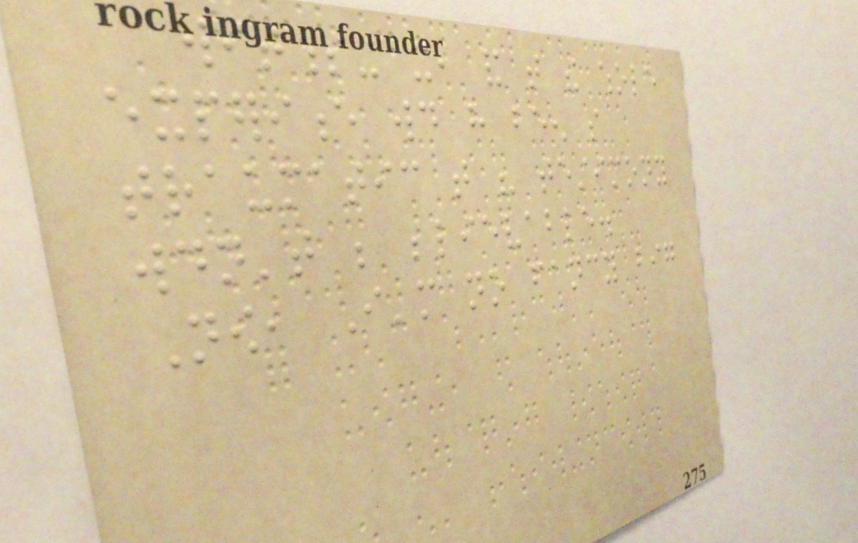witnessing it, and that the whole
experience would have been so
traumatic that his testimony
wouldn't be believable.
Now, I'm no fancy big
